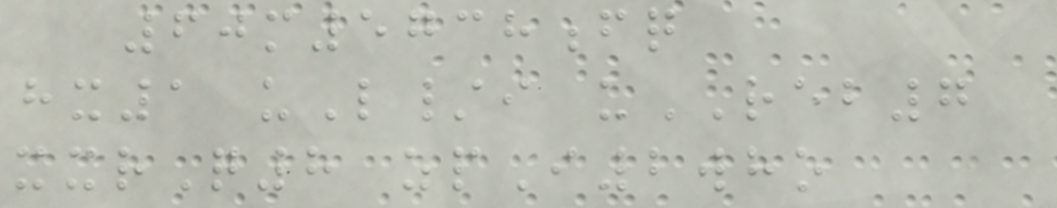60m5738fq
hx1 uL/i uREB7
xxrQ8 zpI2who
